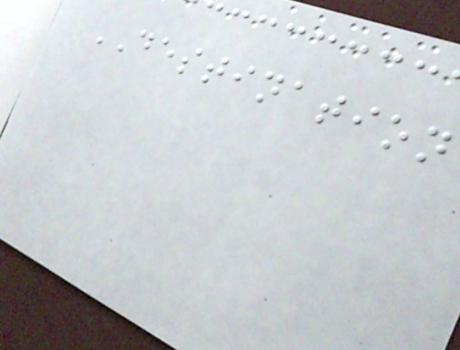DESTINATION
